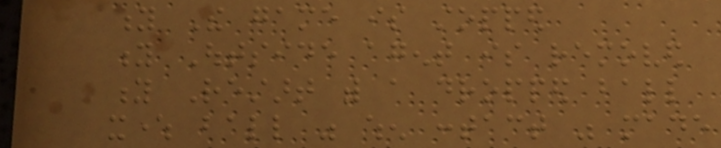y The game is stopped
y Outside agent is removed
y Restart with a dropped ball
xwhere ball was when contact was made
